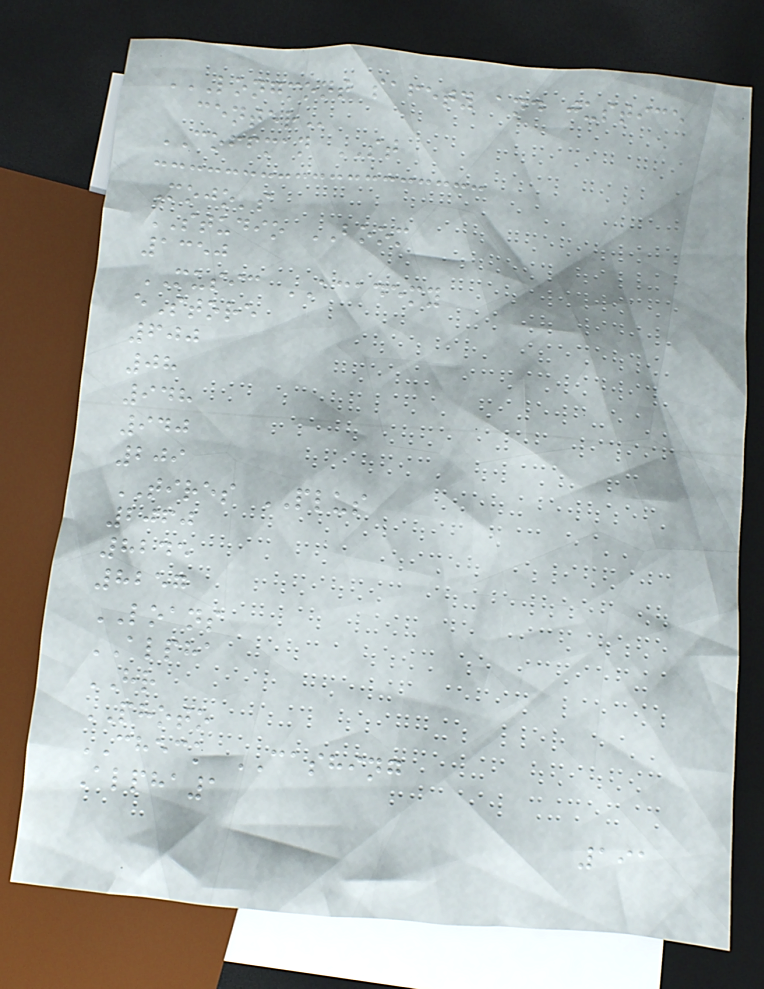LONGMONT SAFETY AND JUSTICE
CENTER
COFFMAN ST
Mojo's
STUDIO BOOM
1350
MUSIC ACADEMY
eStore
600
08
948
940
209
TIRES PLUS
2060
8245
8257
LOANS
ALPHA
HR
PHOTO
CHECK CASHING
Alpha1
191
